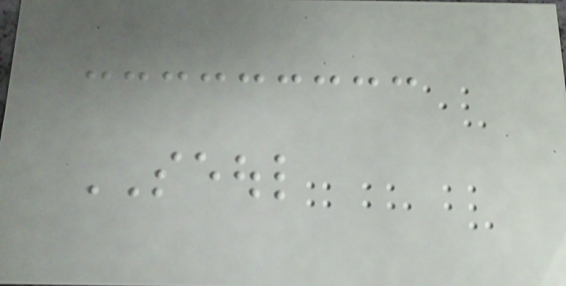SEOUL
